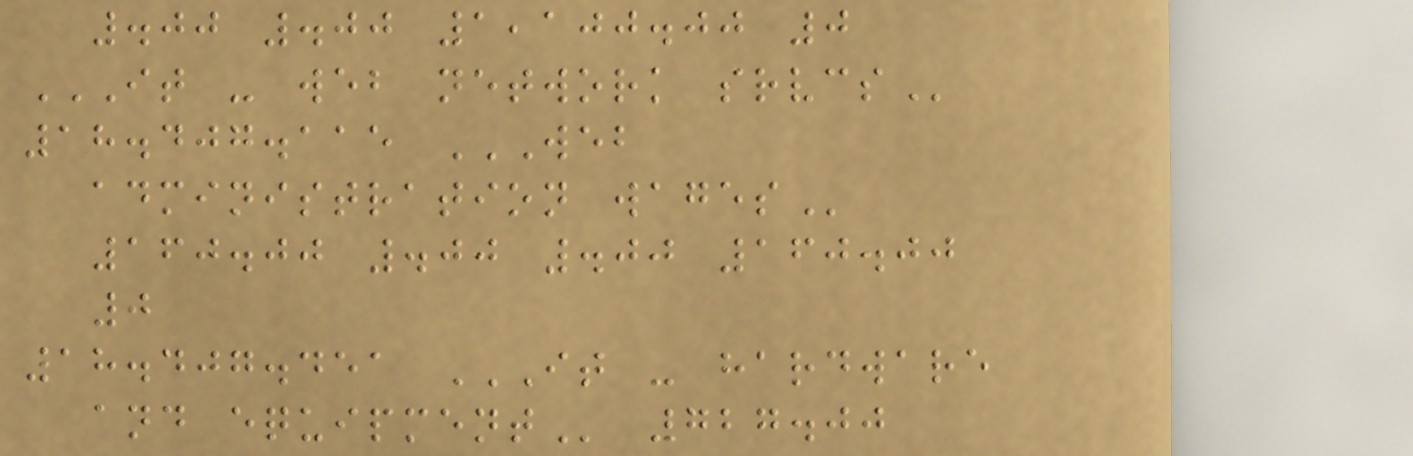.00 .00 1,100.00 0
IT - WEB NETWORK SRVCS
18.407.115 WEB
ADMINISTRATION WAGES
160.00 .00 .00 160.00
0
18.407.451 IT - HARDWARE
AND EQUIPMENT 727.00
